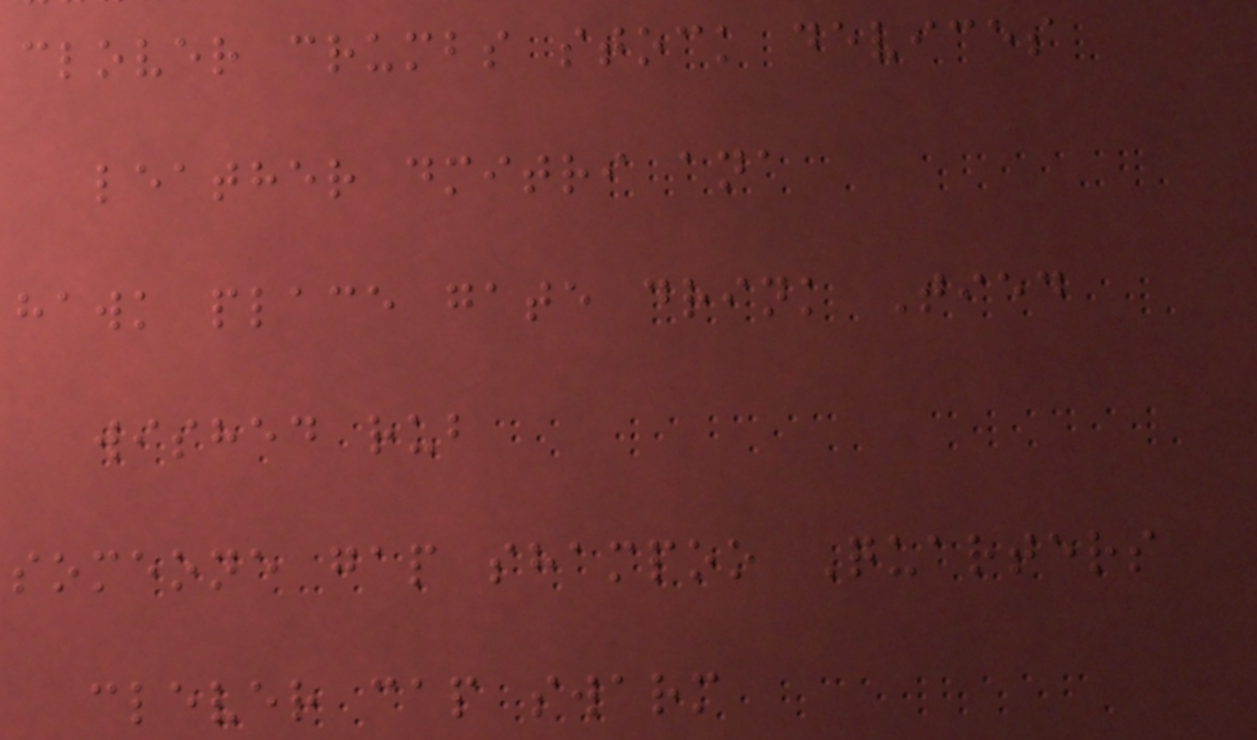clover crumbs stock devices
leather dmitri ana
hawk place gate drink Tied
wished rub
someone gap shampoo Quarters
clever cap swarm
